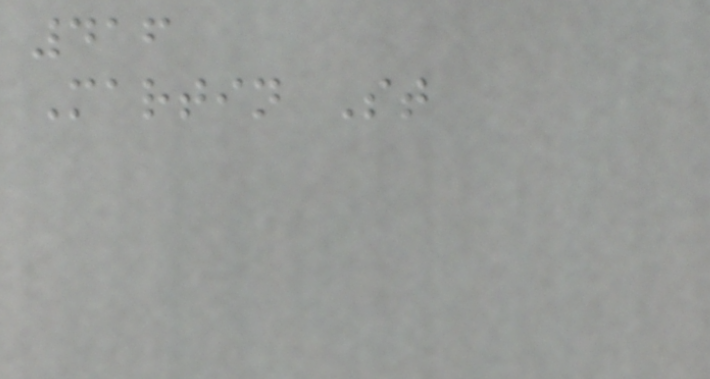416
Martin St
